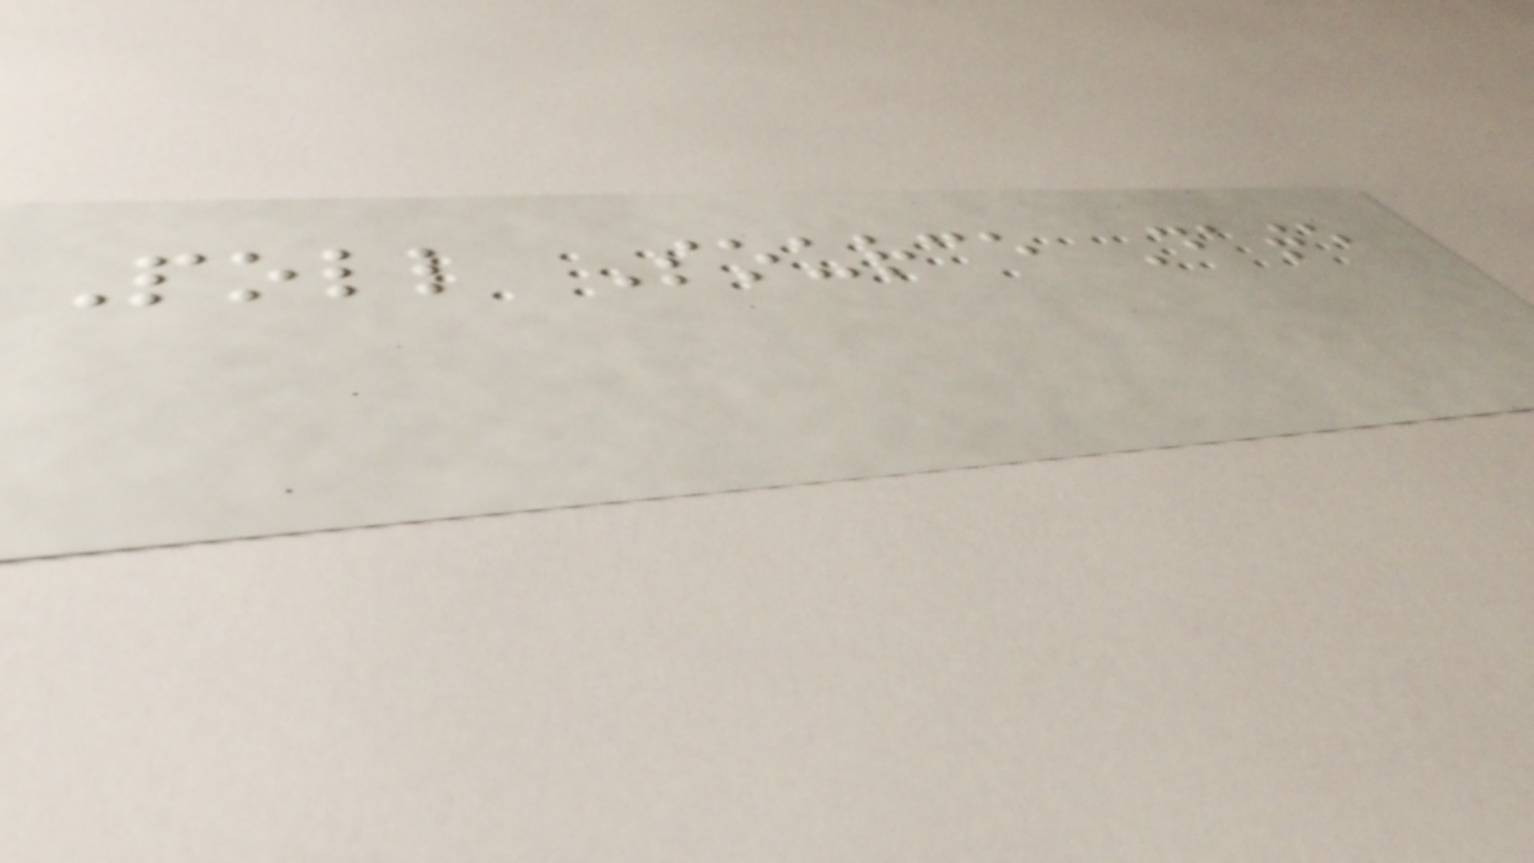Poll Source Date
